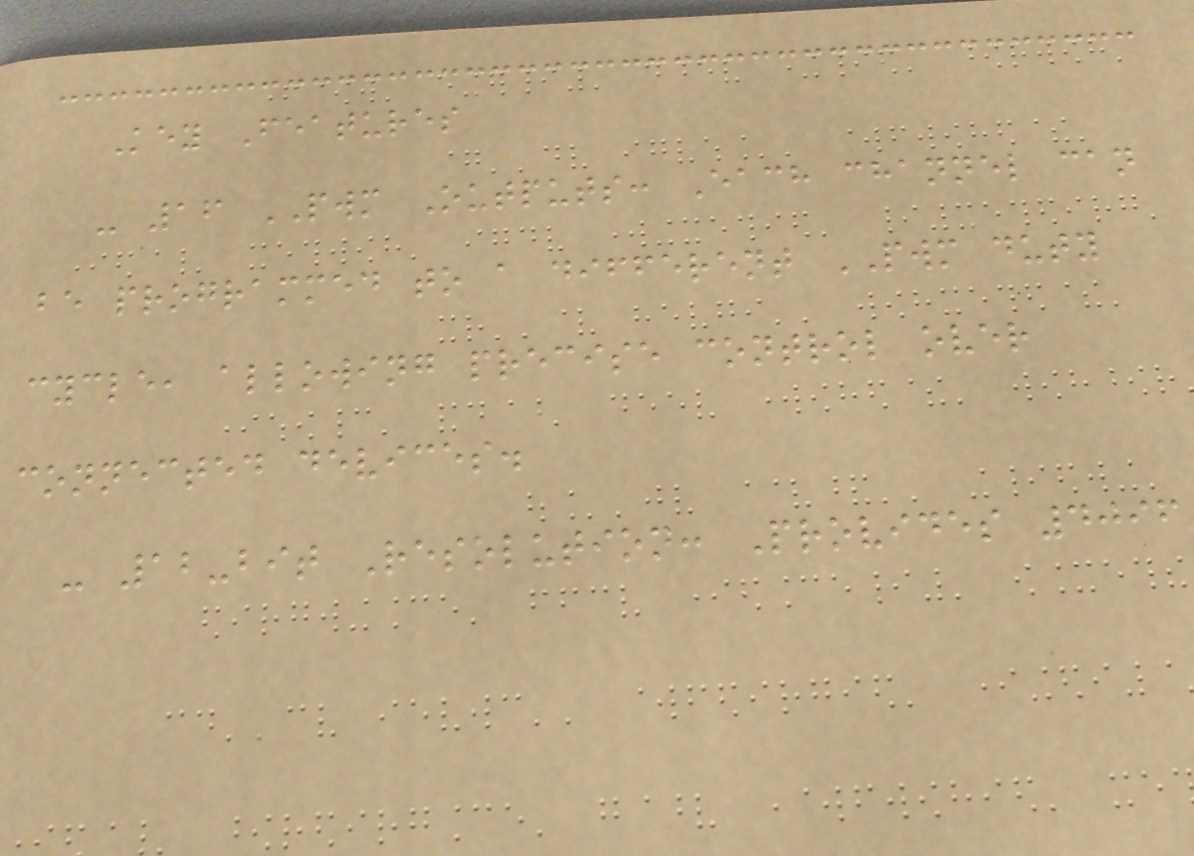Key Features
- 16 PWM Outputs: Each channel can
be programmed to a different PWM duty
cycle, allowing precise control over
connected devices.
- 12-bit Resolution: Provides 4096
